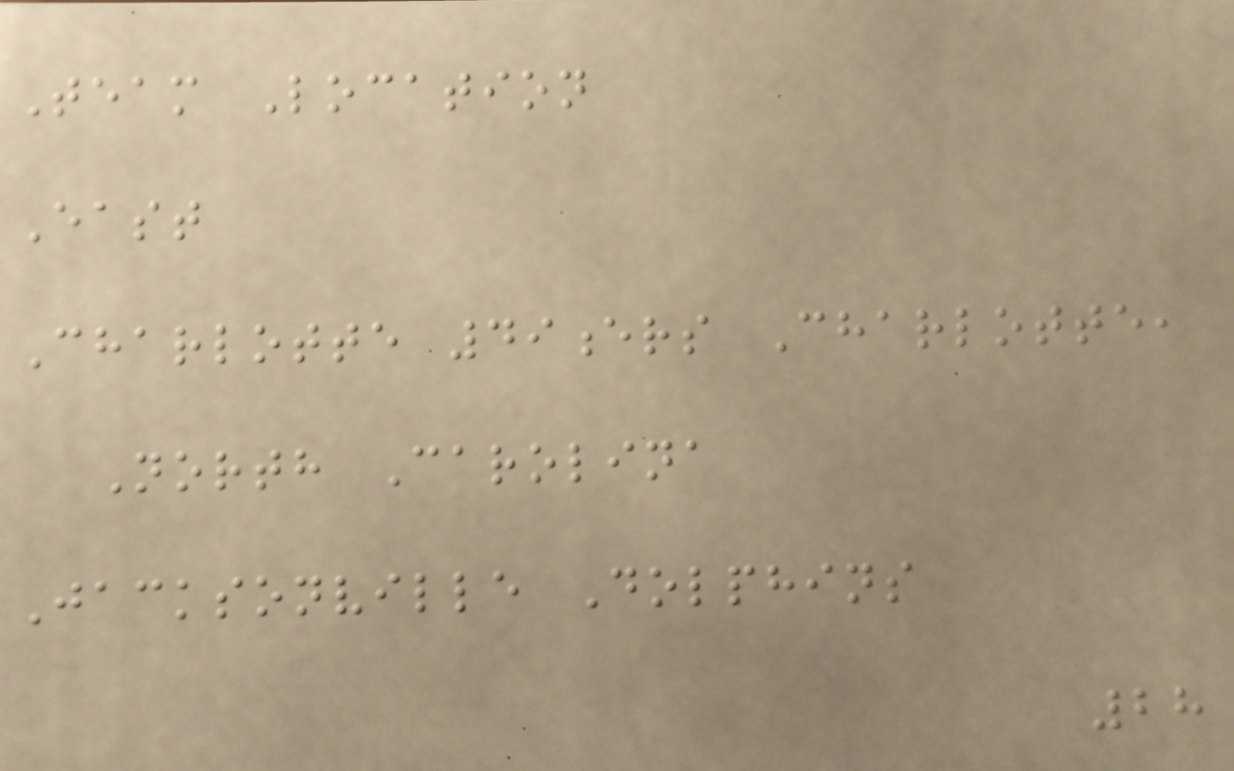Team Location
East
Charlotte 49ers Charlotte,
North Carolina
Jacksonville Dolphins
28
